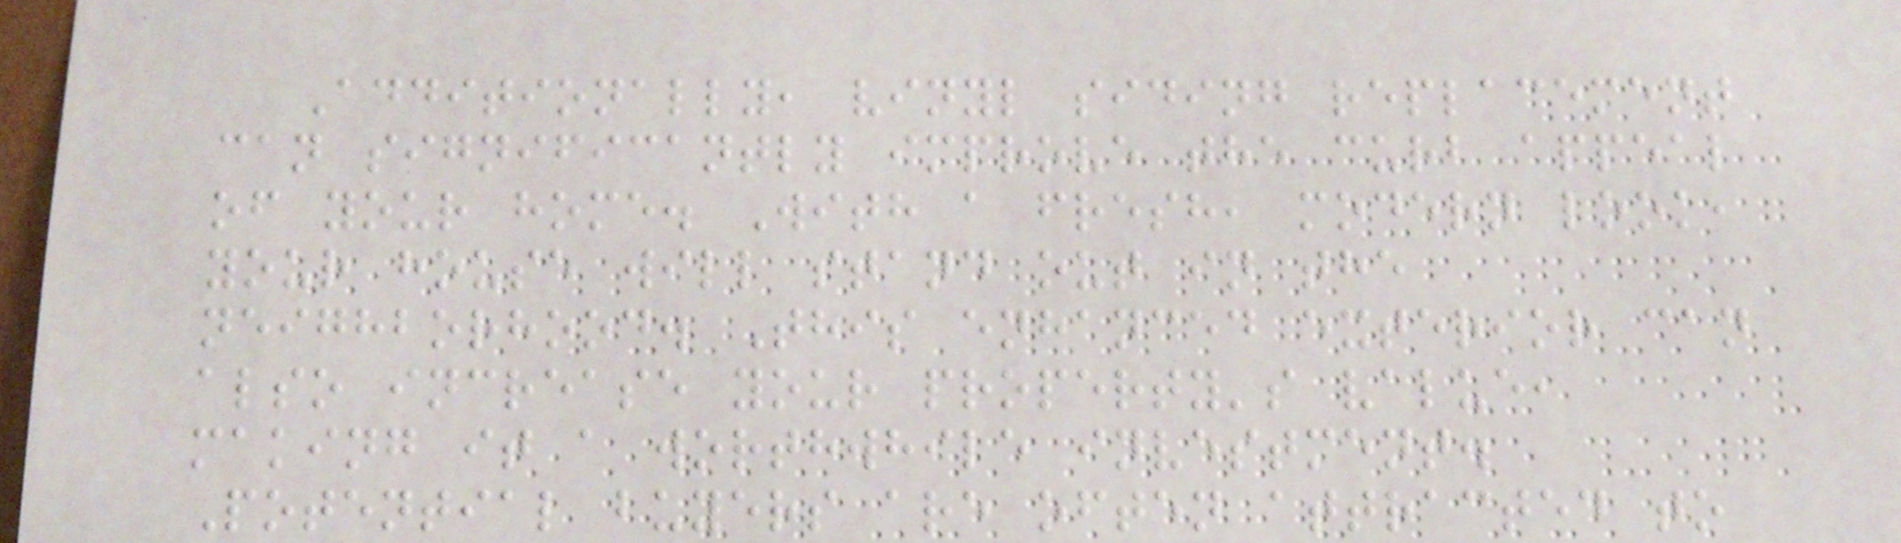Additionally, vinyl siding replacement
can significantly improve the curb appeal
of your home. With a fresh, modern look,
your house will stand out in the
neighborhood. This enhanced exterior can
also increase your property's value,
making it a worthwhile investment.
Potential buyers are often attracted to
